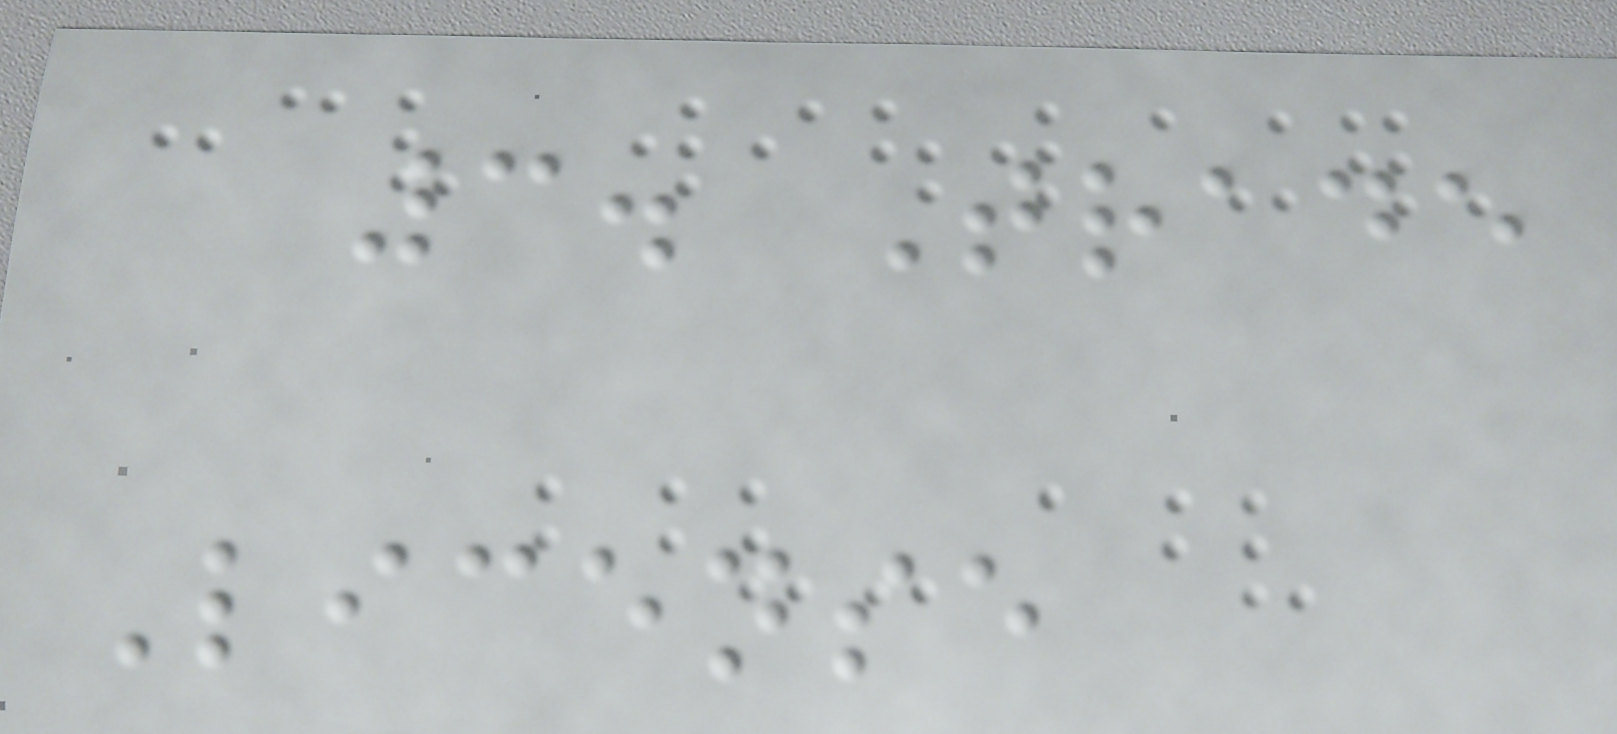3. Trade
License
